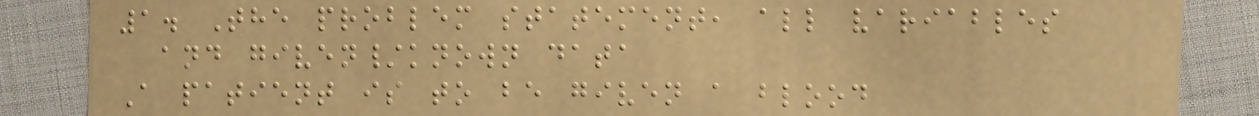1. The problem statement, all variables
and given/known data
A patient is to be given a blood
